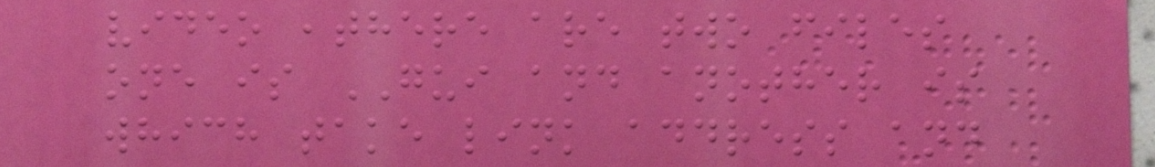video ,there are two files
one is GUI and another is
which take link address and
